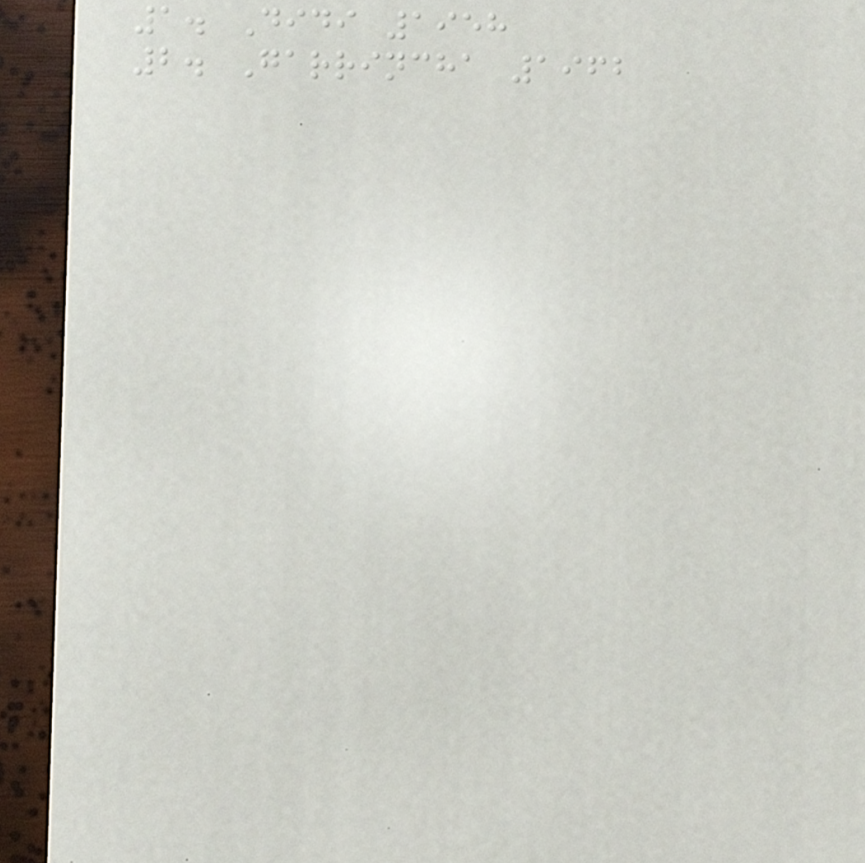1. Didi 1958
2. Garrincha 1962
